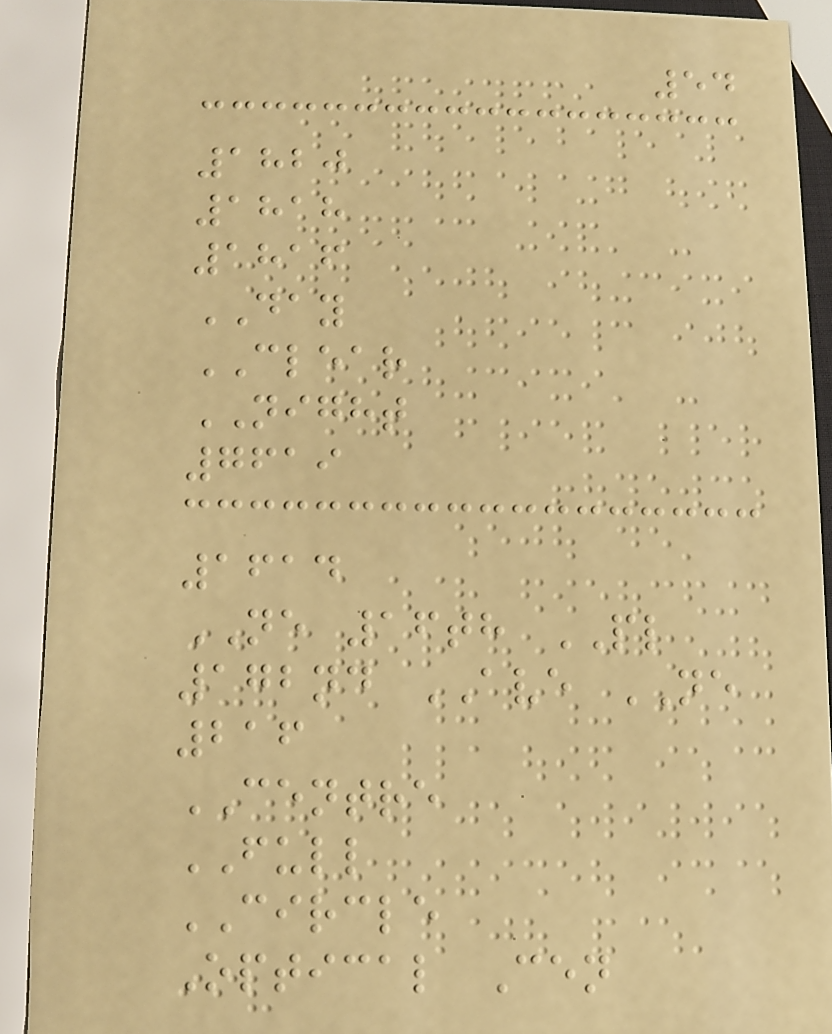54
1820
1818
1816
DAY
CLEAR
NIGHT
7619
1614
NE 16th PL
172nd AVE NE
216
CENTRE
FULL
CIRCLE
Optical Cen
